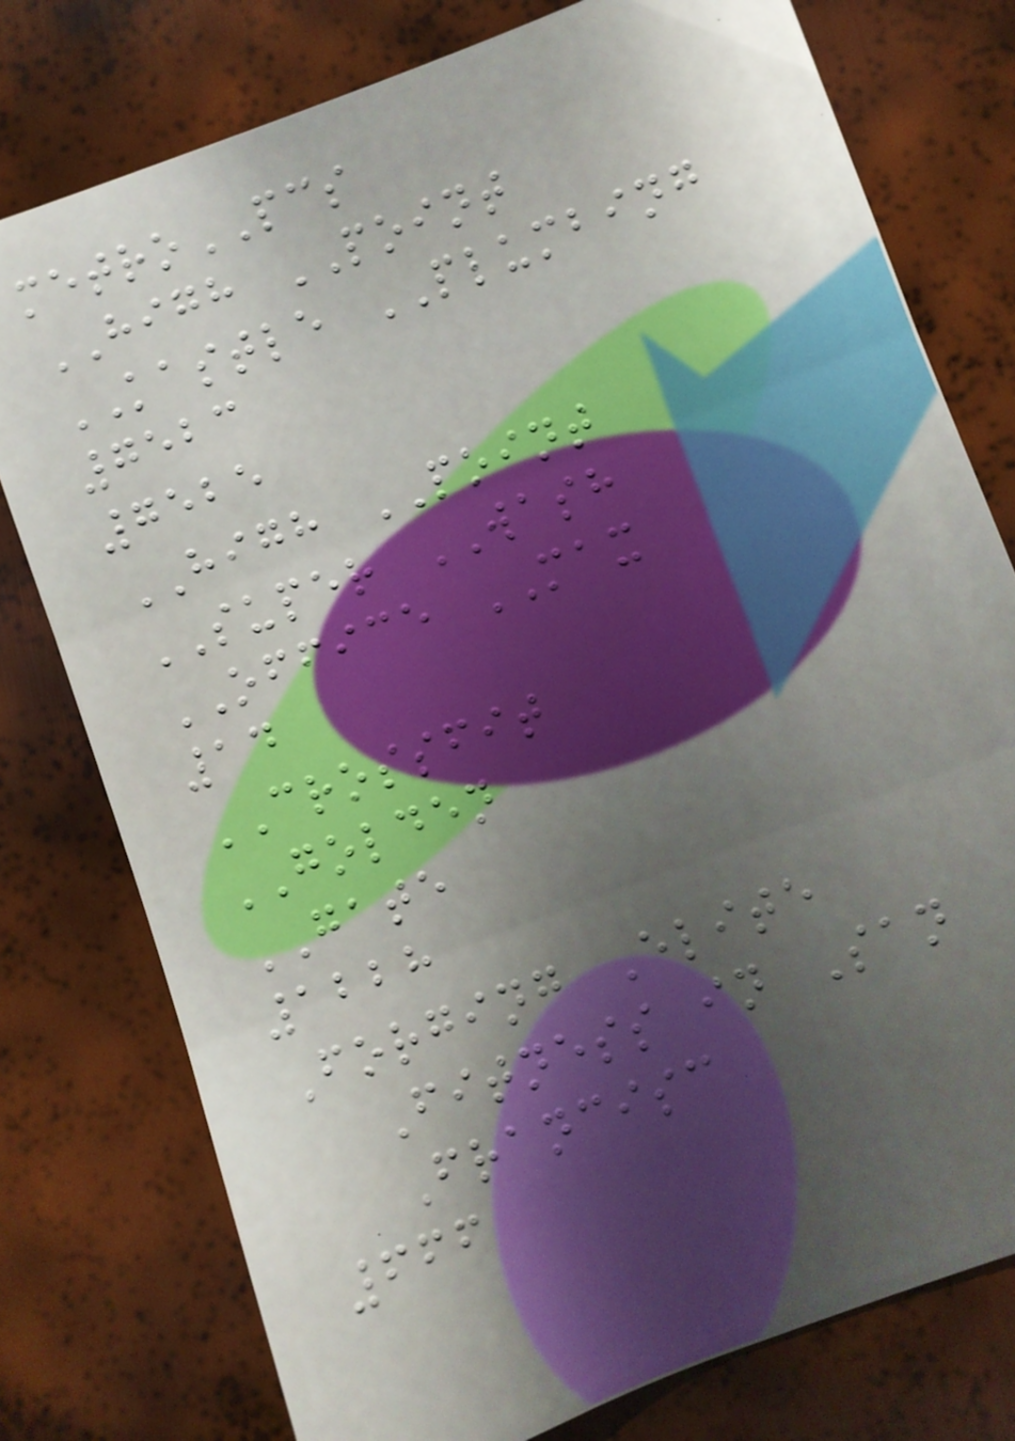metroPCS
HIGH POINT
KASTLE PLUMBING
7523
7525
HIGH POINT
SUPER WASH
OFFICE MAX
14
CROSSFIT
GOLDEN
GATE
1228
Forging Elite
Fitness in San
Francisc
666
